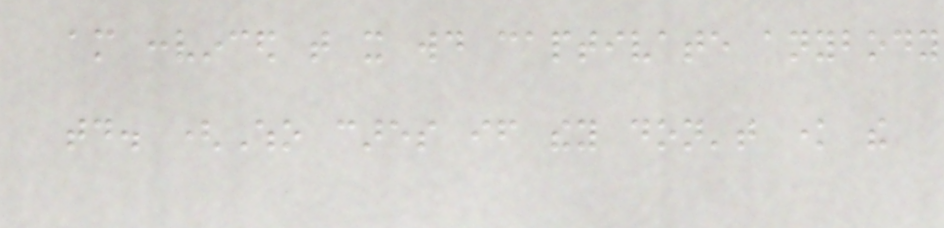am convinced that it would captivate anybody
today. (Who cares if they don't know the
